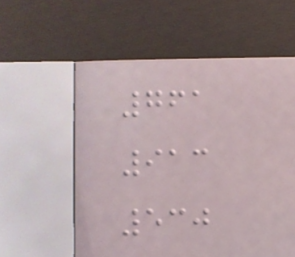761
913
530
